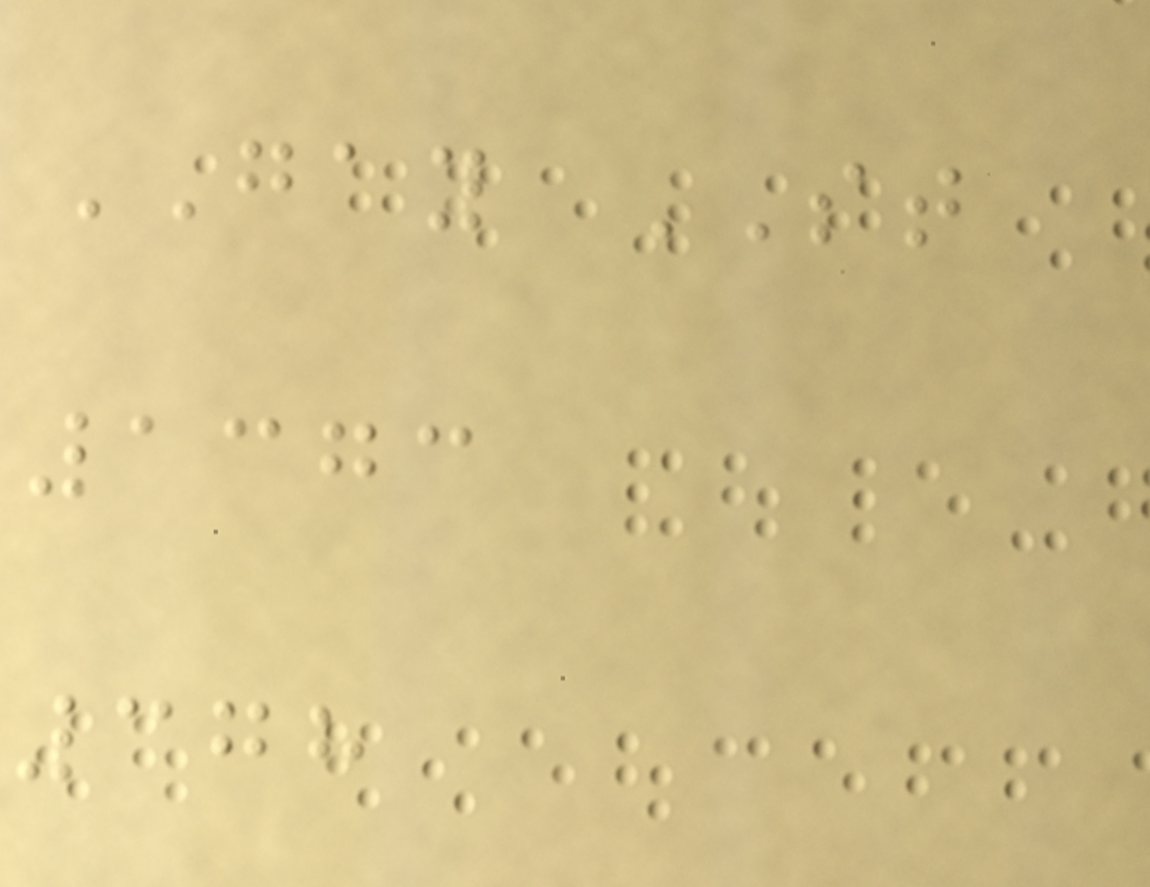GAY ST
1373
378
